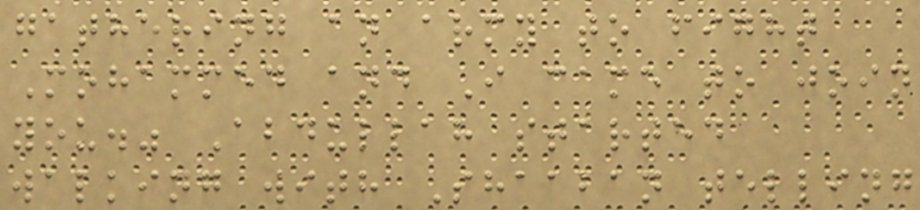gathering an army to fight
Mohammed and I came to join
you." Abdullah started
walking with Shaaban telling
